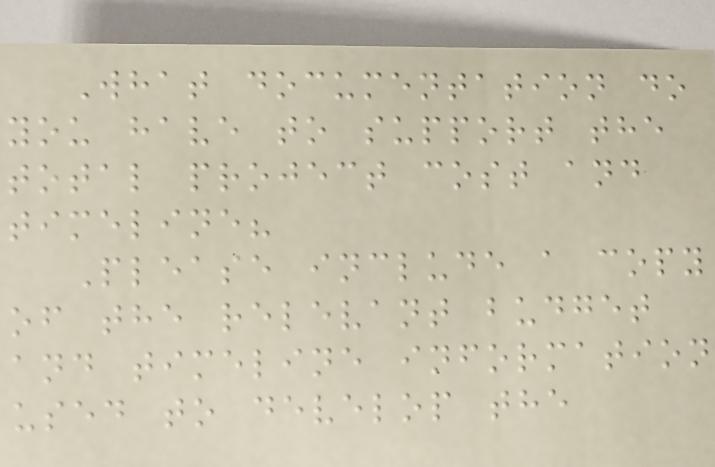What documentation do
you have to support the
total project cost and
timeline?
Please include a copy
of the relevant budget
and timeline information
used to develop the
